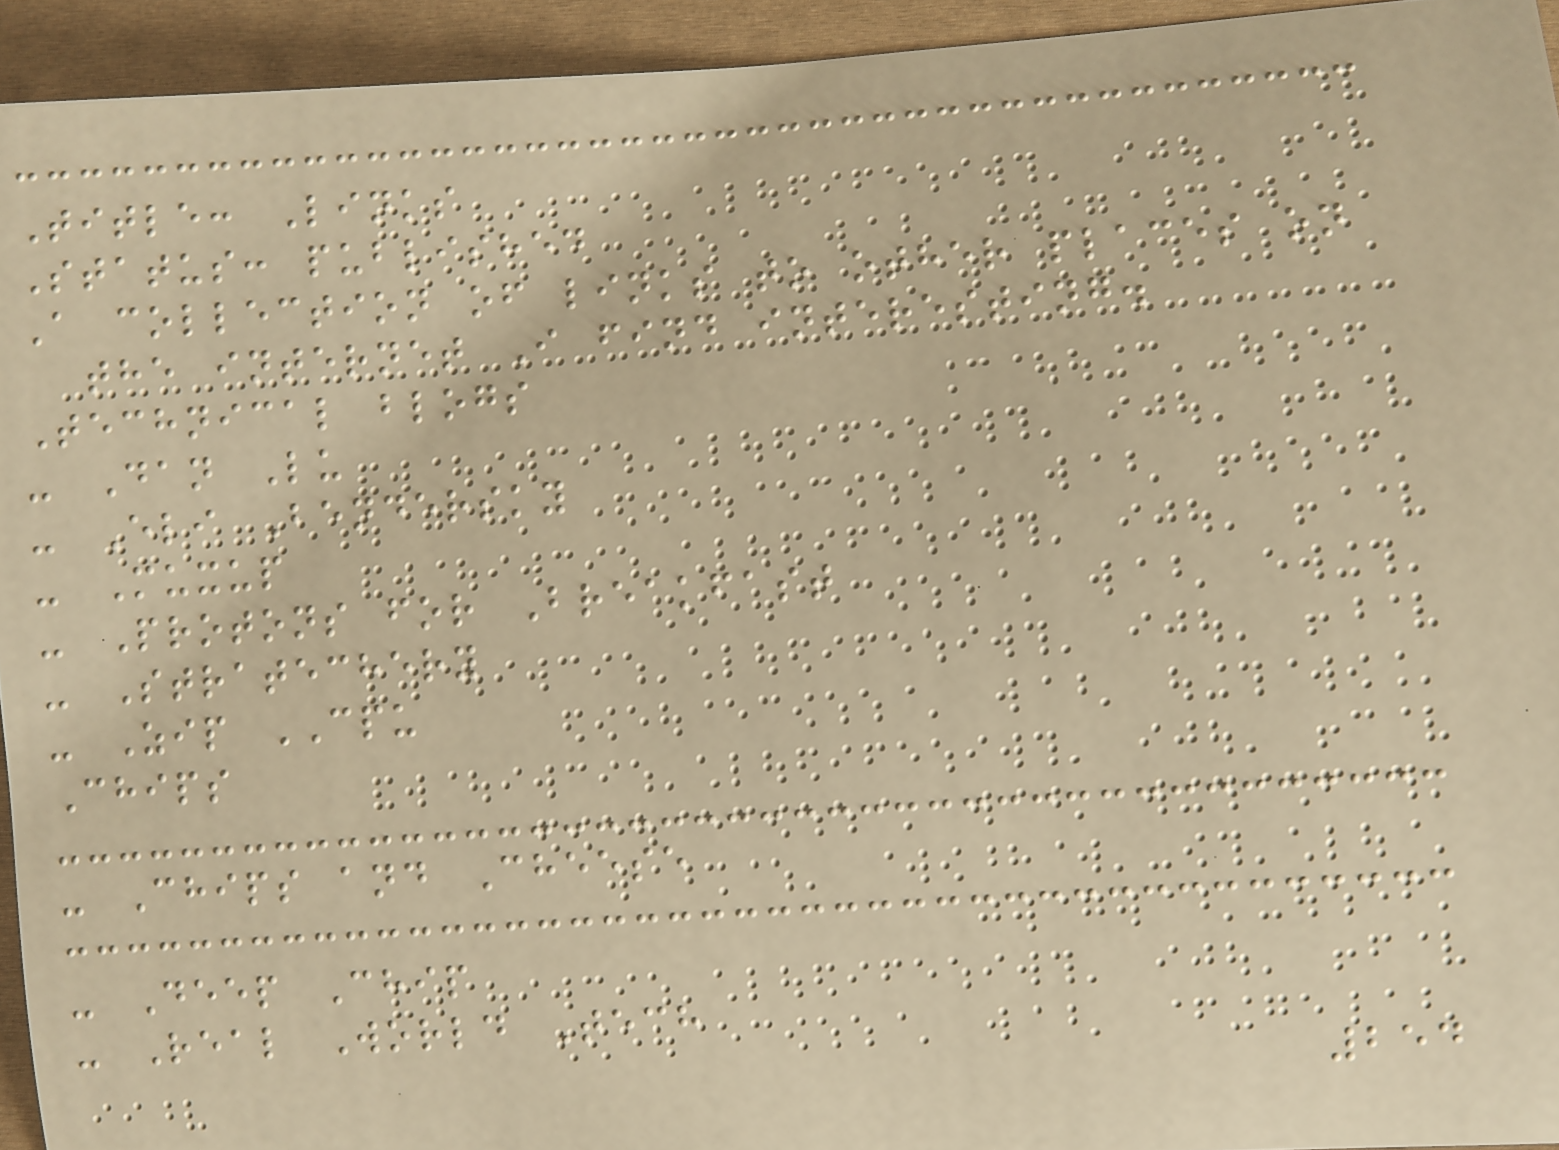Title: Links
Status: published
A collection of links to other places on
the internet I find interesting.
Technical blogs
- Dan Lu
- Eli Bendersky
- Muxup
- Protons for Breakfast
- Stratechery
- Zip CPU
Chips
- Chips and Cheese
- Deep Chip
- Real World Tech
254
